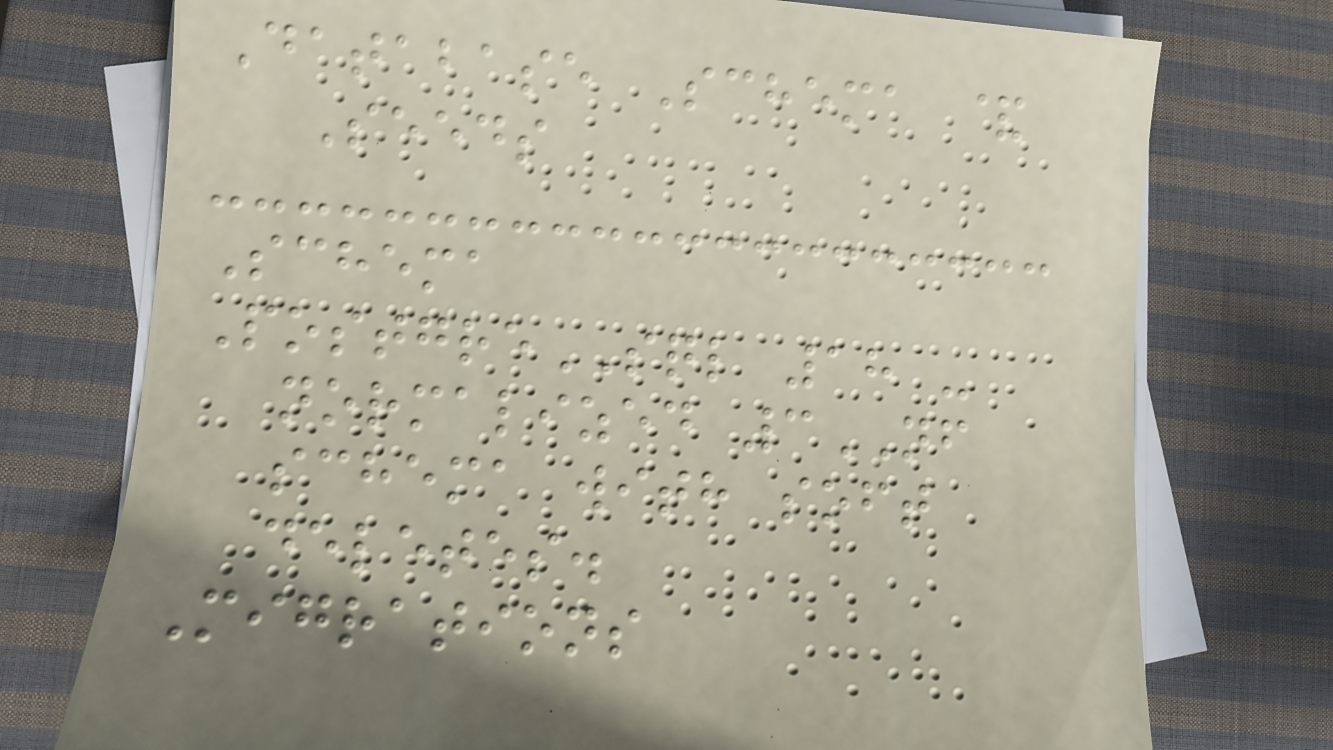Database Schema &
Seeds
Schema
PostgreSQL 18 -
normalized 3NF
schema with soft
deletes.
Migrations
